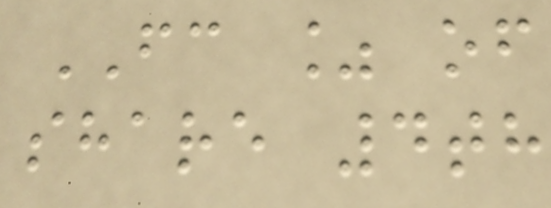FC % of
share 4th
